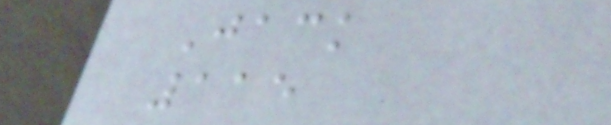Jack
115
